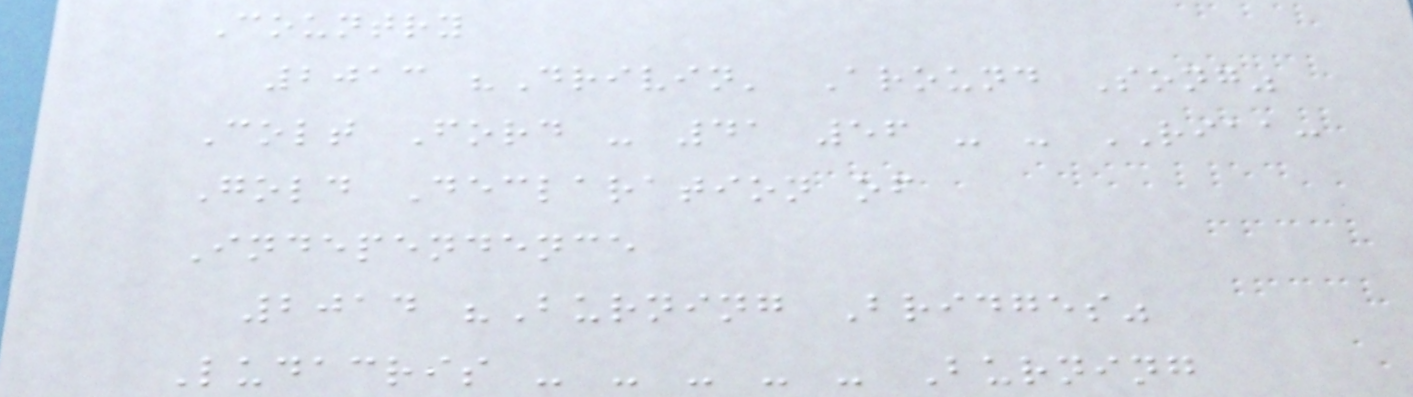Country
2013 "Drivin' Around Song"
Colt Ford - 41 56 - - RIAA:
Gold Declaration of
Independence
2014 "Burning Bridges"
Ludacris - - - - - Burning
